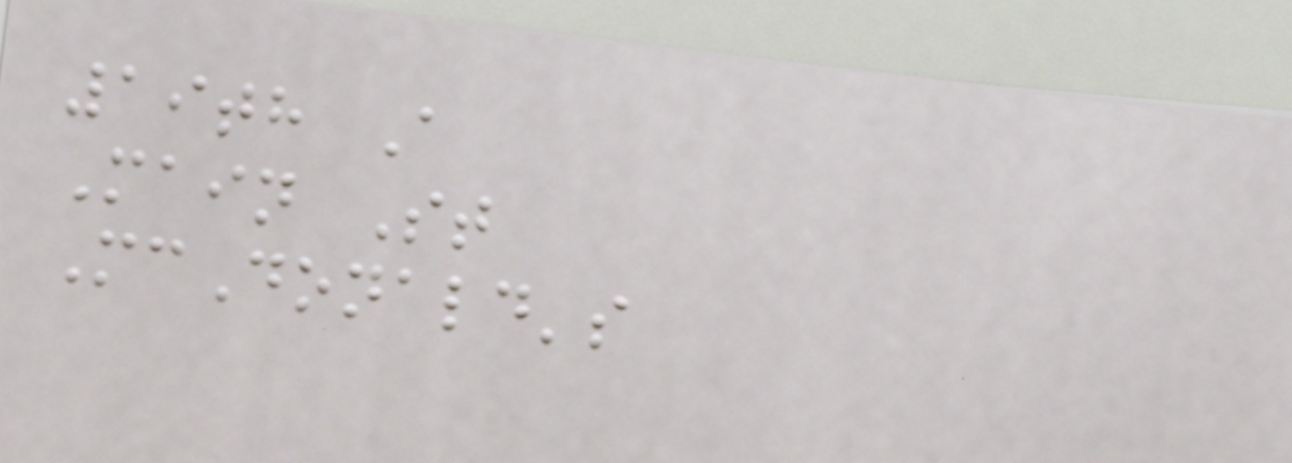19th A
Main St
McDonald's
